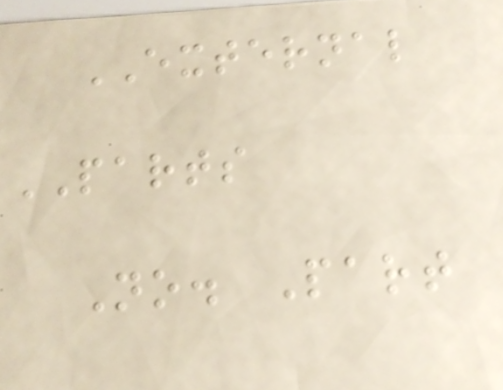EXTERNAL
PARTS
No. Part
